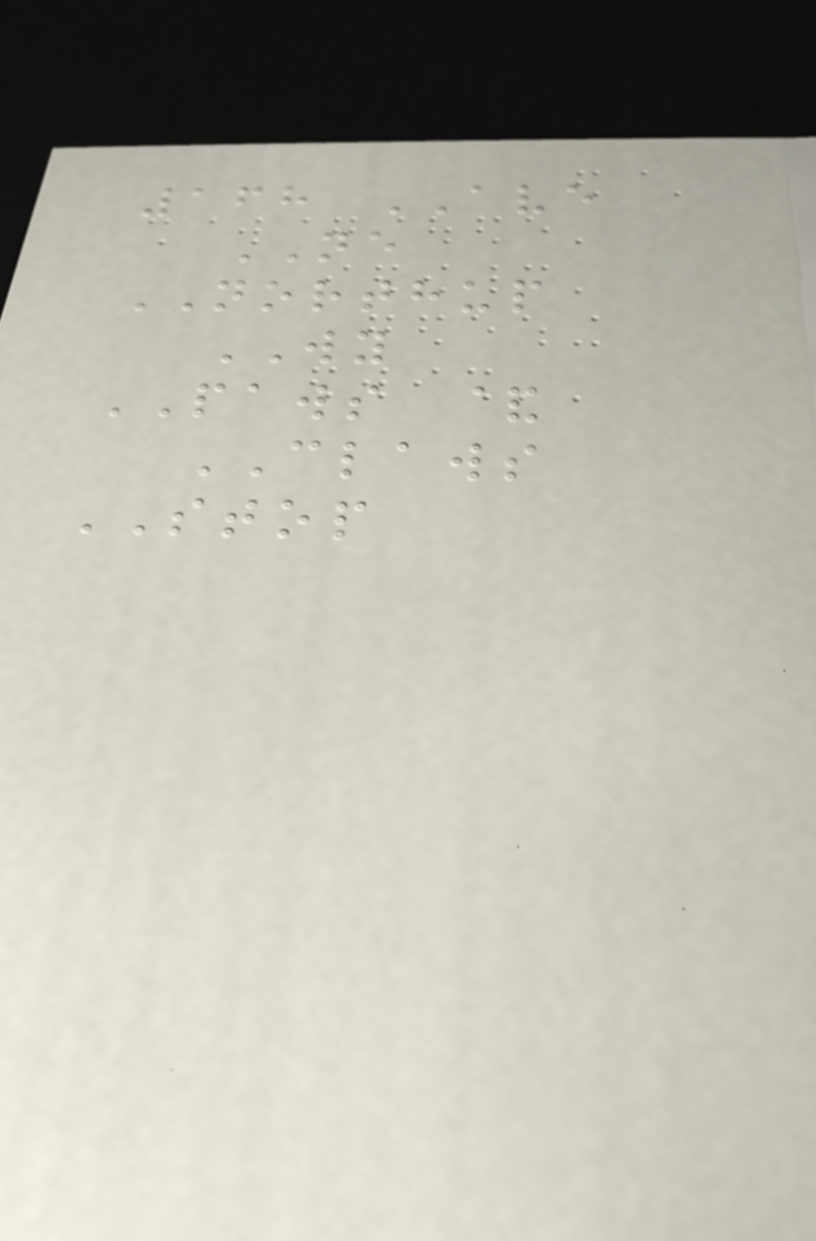168 AVE
NE
NORTHUP
WY
PAWS &
CLAWS
STOP
